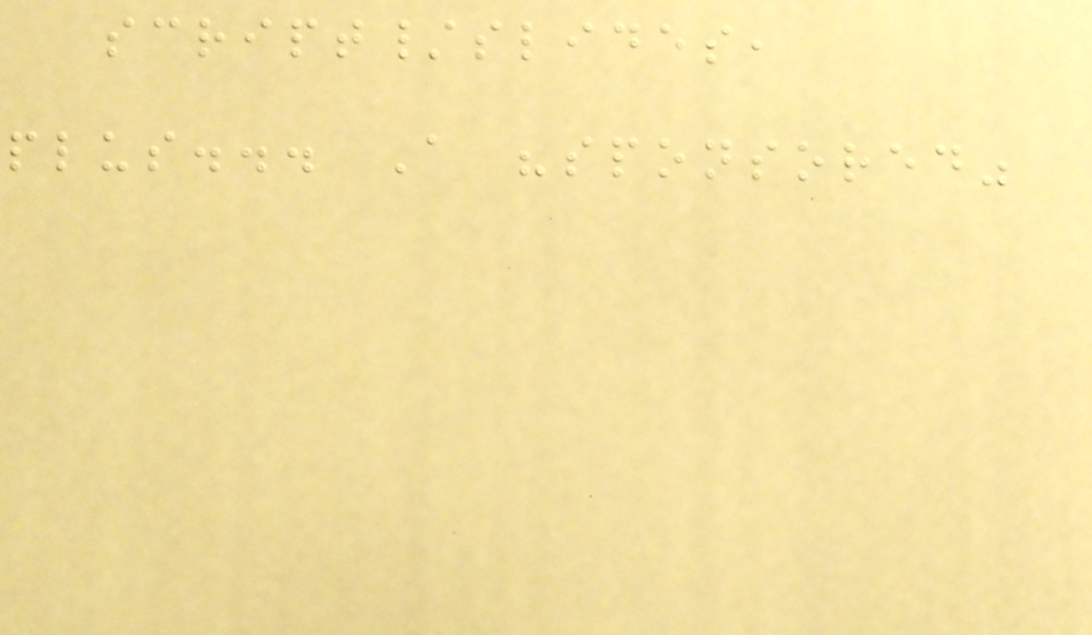script/slides,
plus... A "sponsored"
